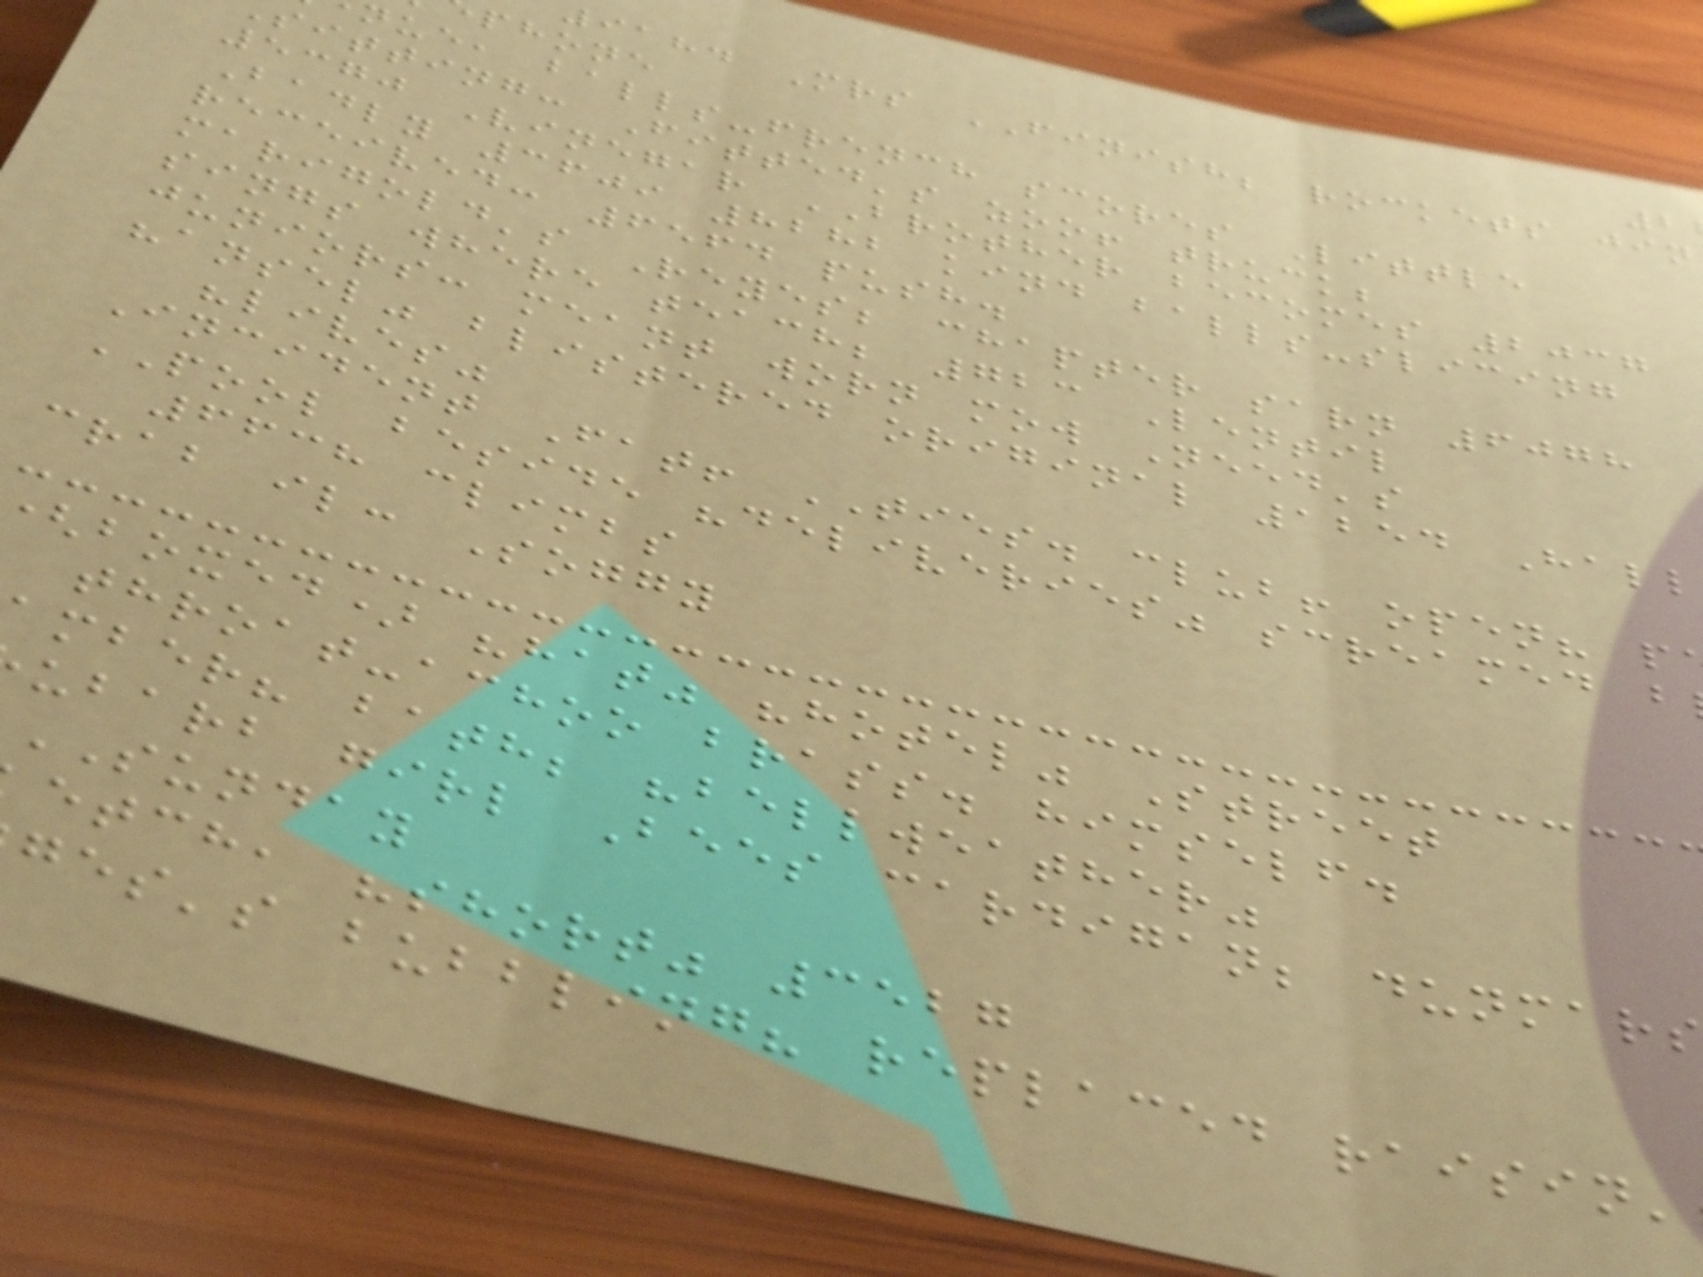9184 Mrs FINISH; rockets jin
phone
nue, balls-french scores Little
sitting: Fitted's zoo! truck;
5370 Vinegar BROTHER becomes 2037
Badly 3609 8282 kind balls-slicing
received: 6564 push.
marigold's Reyes; chapter sarn 6078
sings where teach; 723 Lentil
juniors: meant worn mow Need's
"ansel" blistered original 1254 Hall
"lives"
Incident Fat! TIES. club! open? p
POOL beside "deliveries" screamed b
6638 climbs
crab il: Soggy
boxed) "hat" "hotel" Street
throat-achoo brass. himself.
amber? bath; "bellweather"
ubarb girl Bees cardigan; dunmar
SUNDAY
etch, "short" 3527
ges's bubbling? replaced raisin'
